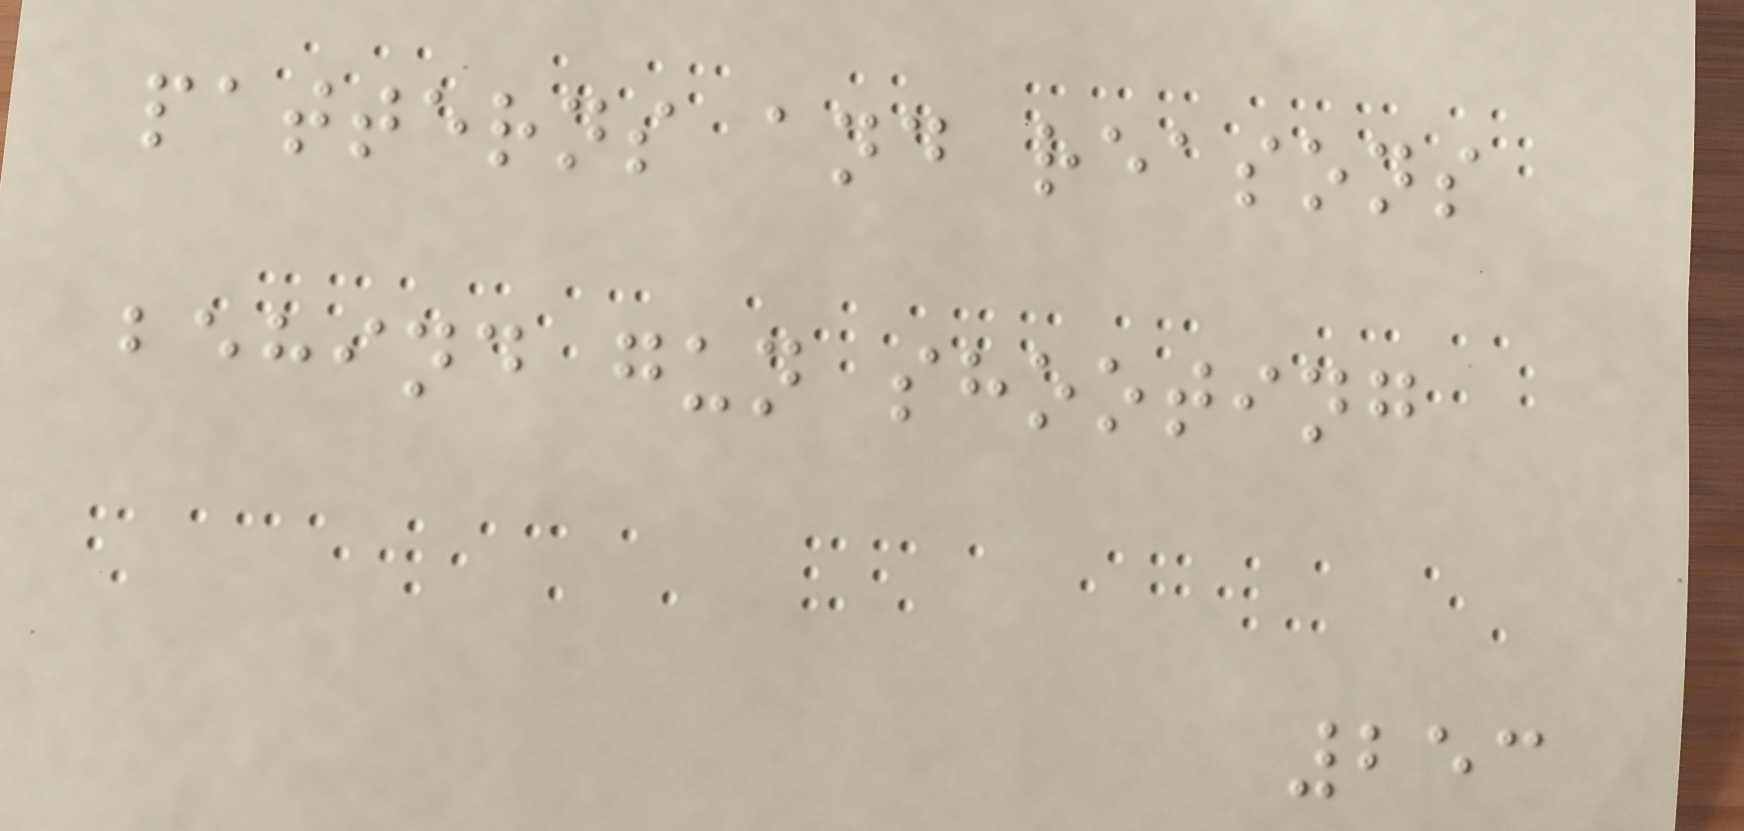patterns and reasons
behind gun shooting
253
